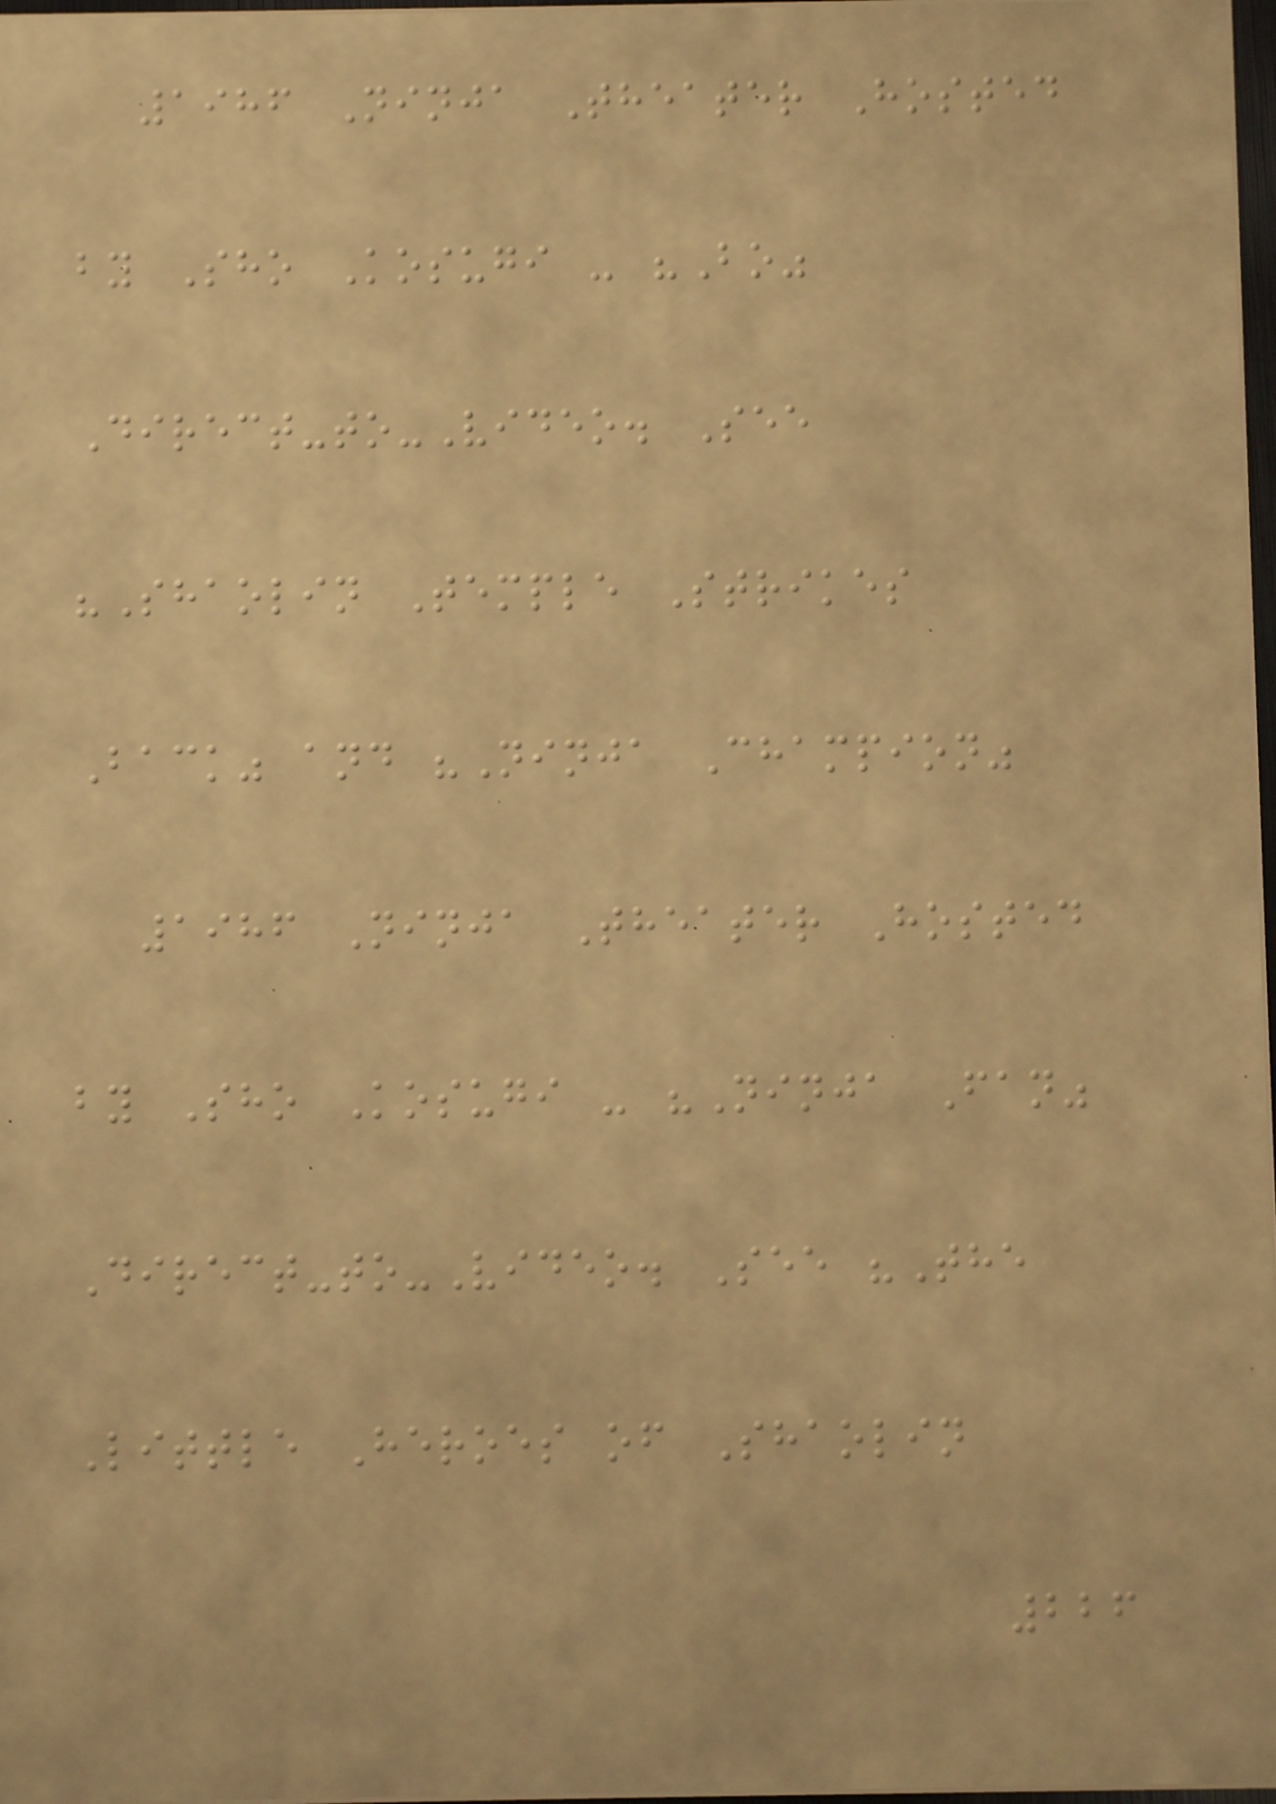1986 Ninja Theater Hosted
by Sho Kosugi - "Bo"
Direct-to-Video. See
"Shaolin Temple Strikes
Back" and "Ninja Champion"
1986 Ninja Theater Hosted
by Sho Kosugi - "Ninja Fan"
Direct-to-Video. See "The
Little Heroes of Shaolin
226
